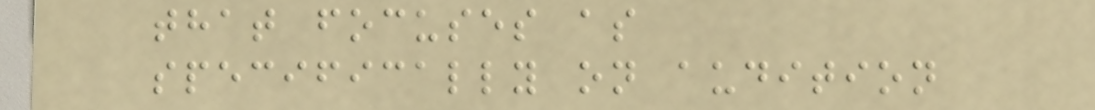that focuses as
specifically on audition
